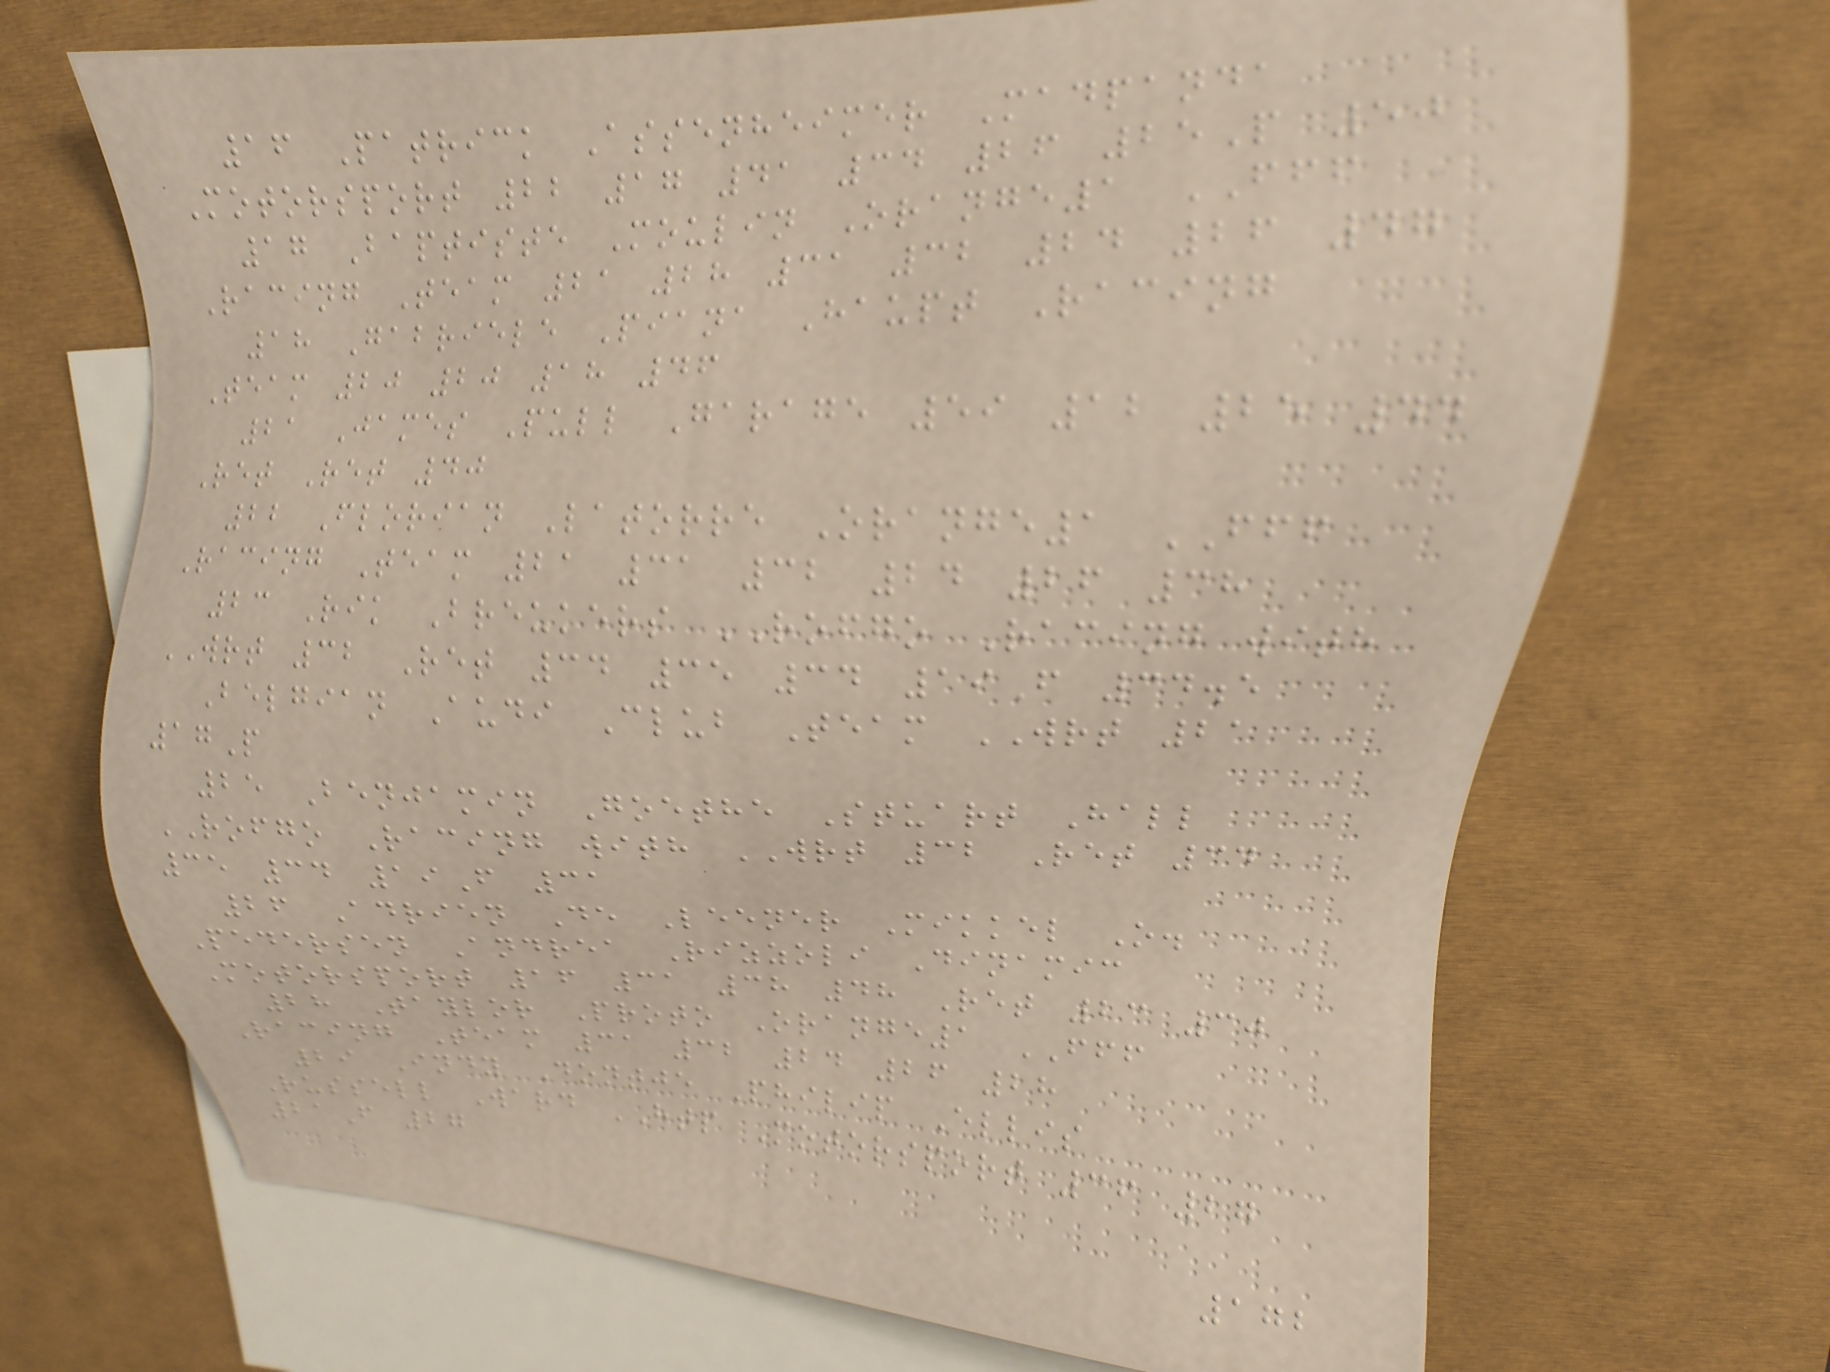16 Patrick Assenheimer Madpanda
Motorsport 22 17 41 34 26 25P 50
17 Baptiste Moulin Orange1 FFF
Racing Team 21 28 31 32 24 26 47
18 Gabriele Piana Haupt Racing
Team 20 20 18 46
21 James Pull Garage 59 12 25 44
Ret Ret 40
22 Florian Latorre Orange1 FFF
Racing Team 21 31 32 24 26 38
23 Rik Breukers ROFGO Racing with
WRT 32 Ret 34 35 34 19F 34.5
Belgian Audi Club Team WRT 21
17P
25 Benjamin Goethe Stuart Hall
ROFGO Racing with WRT 32 Ret 34
35 34 19F 31
26 Adrien De Leener Mikkel O.
Pedersen Andrea Rizzoli Dinamic
Motorsport 16 31 38 48 Ret 23 30
28 Taylor Proto Orange1 FFF
Racing Team 31 32 24 26 28
29 Indy Dontje Philip Ellis
Russell Ward HTP Motorsport 36 27
21F 27
172
